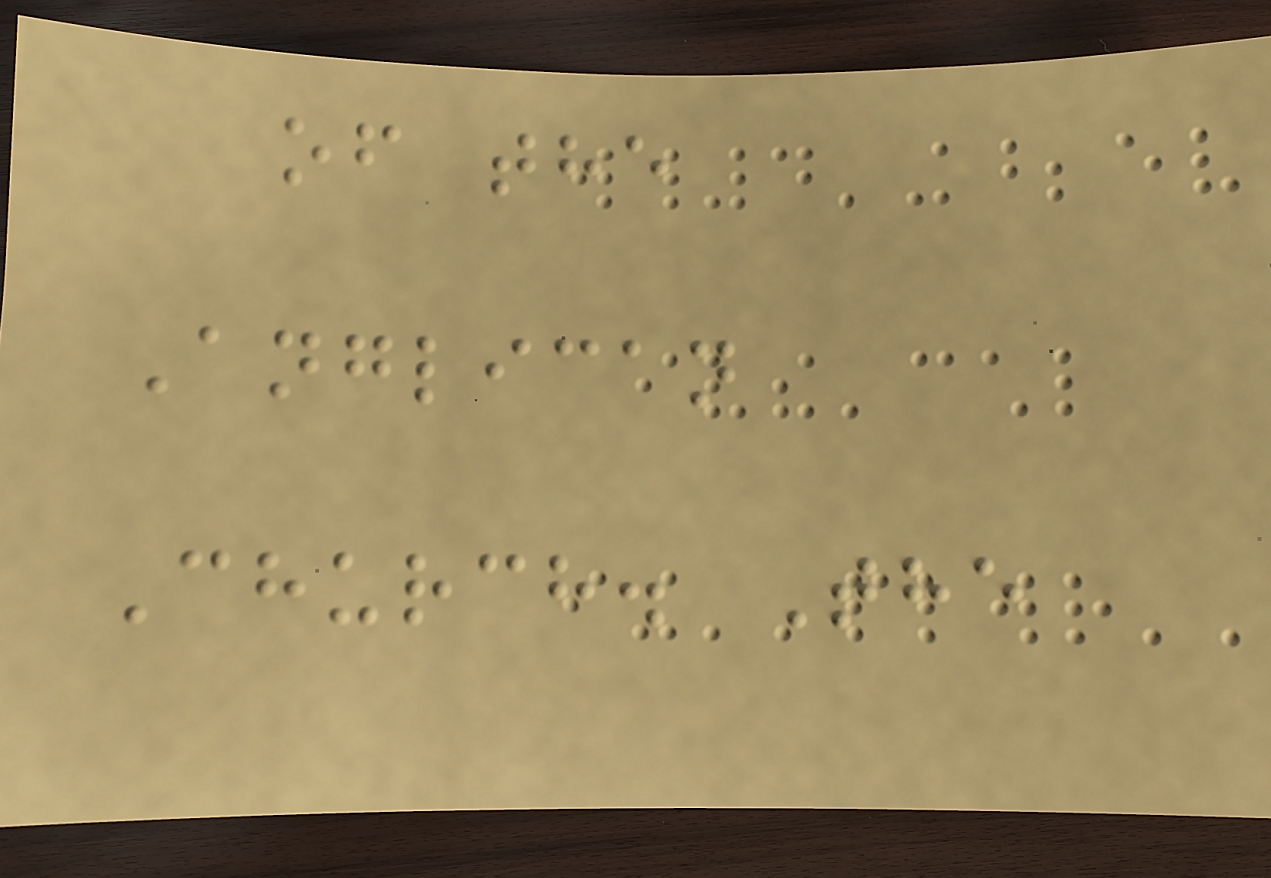of the
Anglican
Church. The
